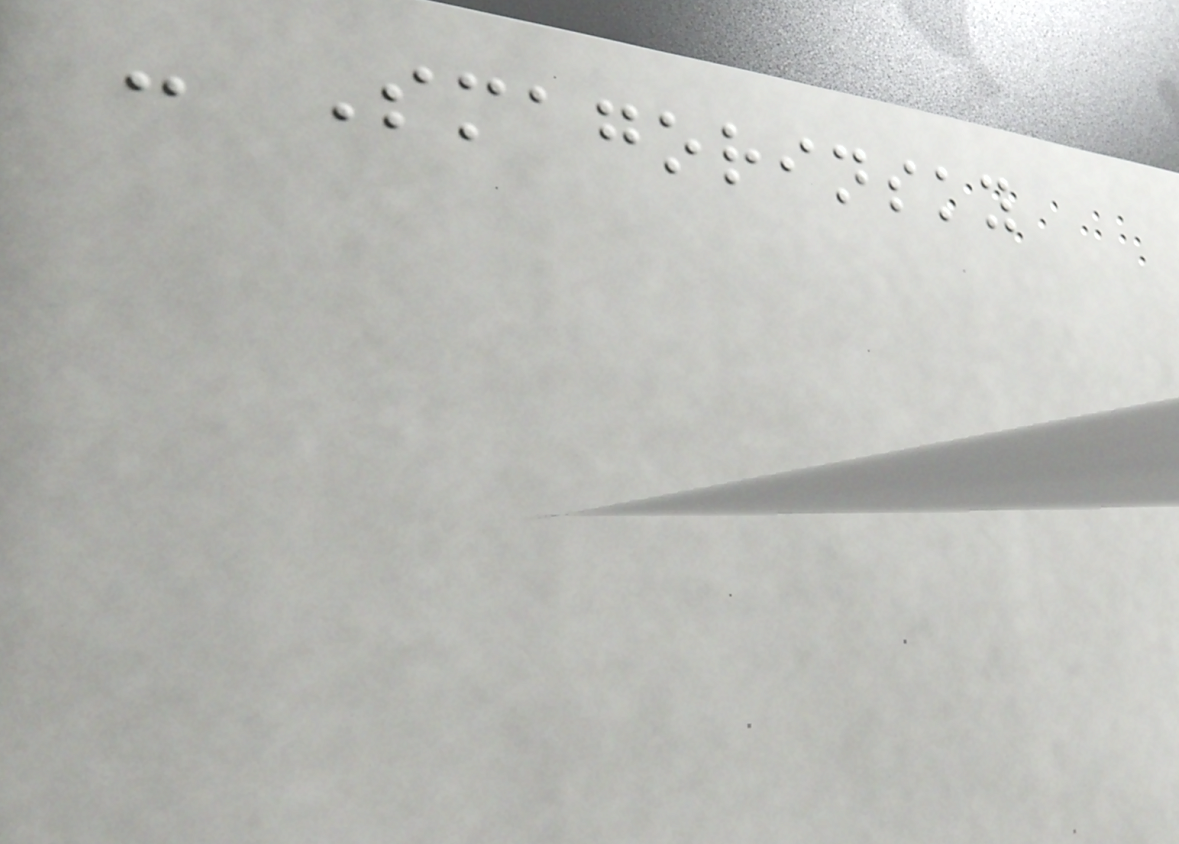- Smagorinsky
